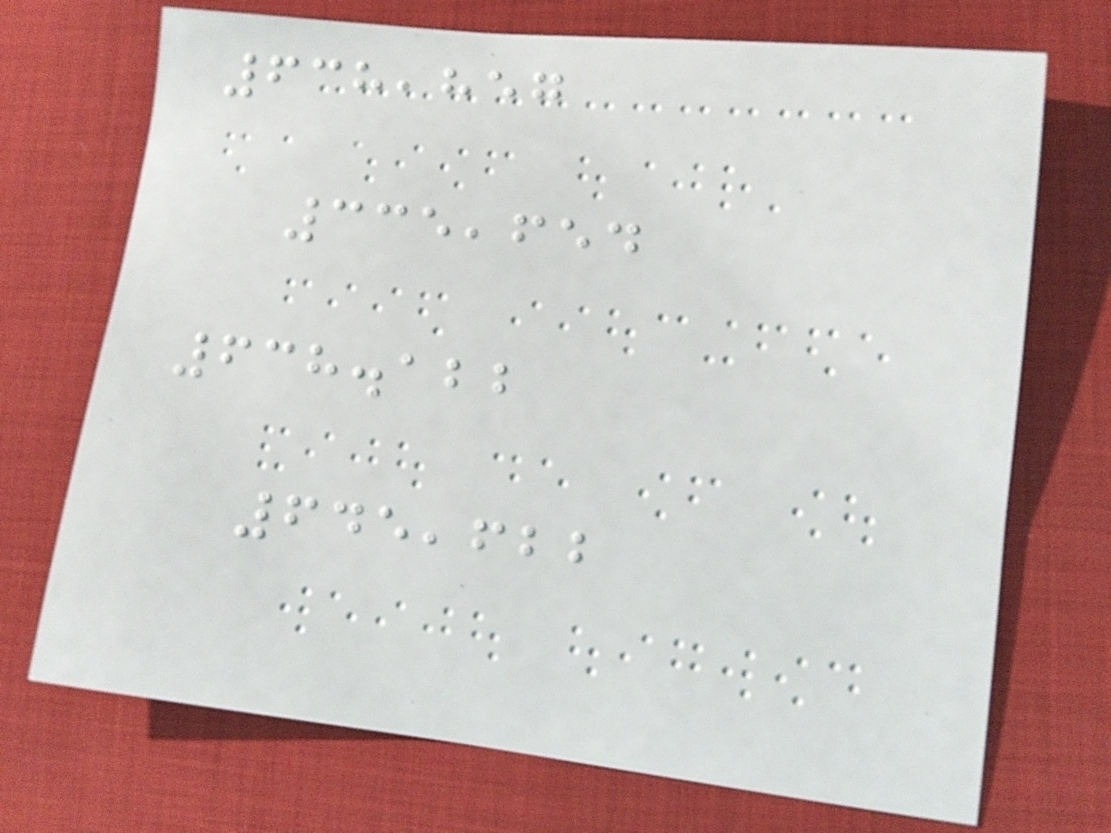638,857
335,654
638.122
645,622
